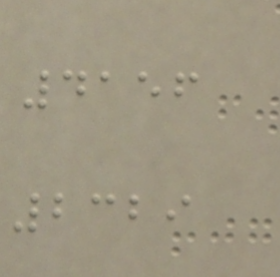4156
2329
